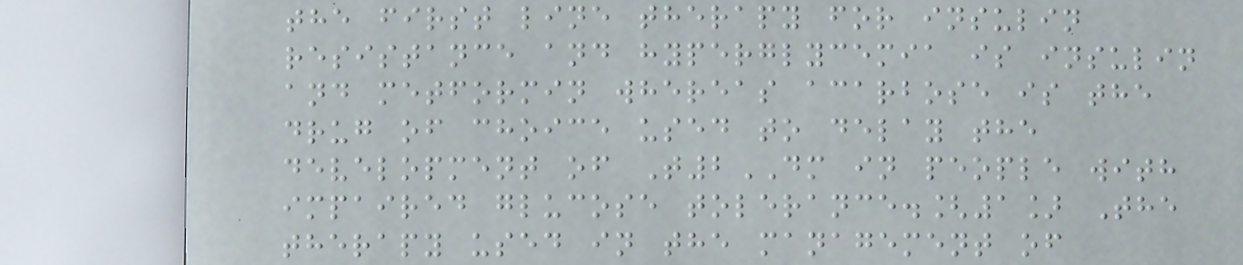the first line therapy for insulin
resistance and hyperglycemia is insulin
and metformin whereas acarbose is the
drug of choice used to delay the
development of T2DM in people with
impaired glucose tolerance.[1] The
therapy used in the management of
